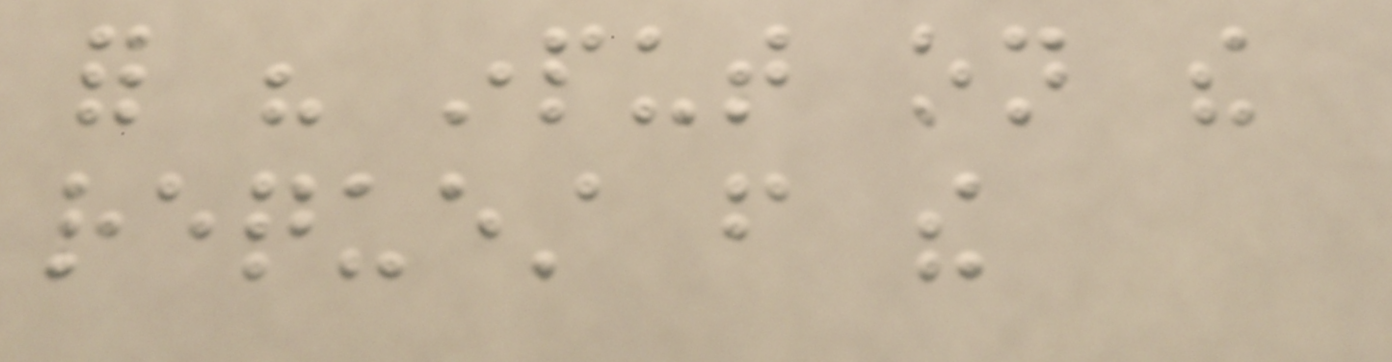for his input on the
request from the
